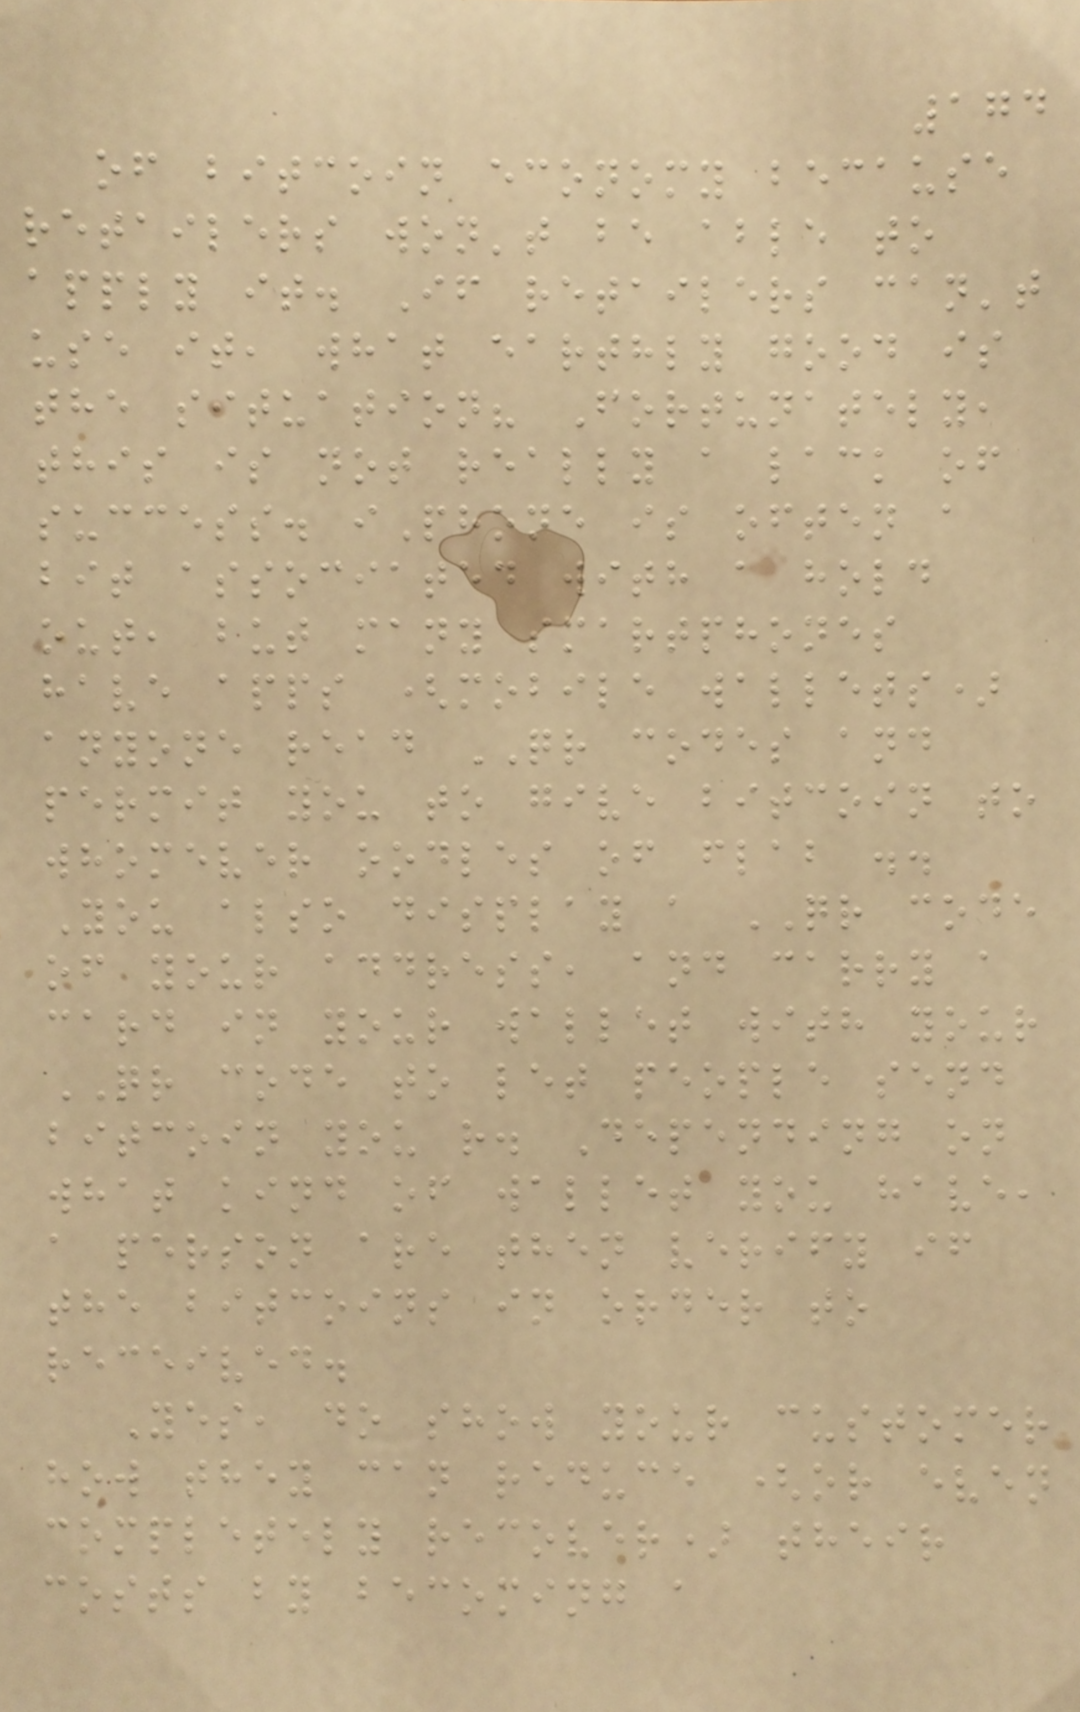174
of bitcoin economy because
retailers won't be able to
apply it. If retailers can't
use it, what earthly good is
the situation? Fortunately,
this is not really a lack of
success. iPhone is often a
bit associated with a hold
out, but many smartphones
have apps (mobile wallets)
anyone read QR codes and
permit you to give bitcoin to
whomever oodles of flab ..
You also display a QR code
of your address, and carry a
card in your wallet with your
QR code to let people send
bitcoin you r. Depending on
what kind of wallet you have,
a person are then verify if
the bitcoins in order to
received.
Yes, do show your customer
how they can reduce (or even
completely recover) their
costs by becoming a
